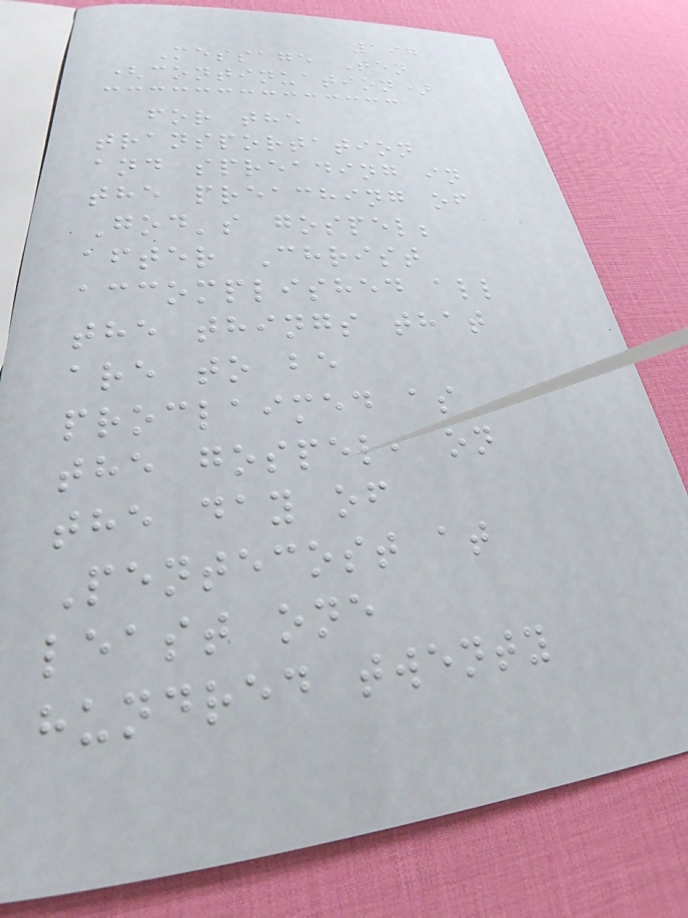197
Message Ten
(continuation)
for the
transportation
and spreading in
the preaching of
God's gospel;
after Christ
accomplished all
the things that
are to be
proclaimed as
the gospel, on
the day of
Pentecost at
least one
hundred twenty
